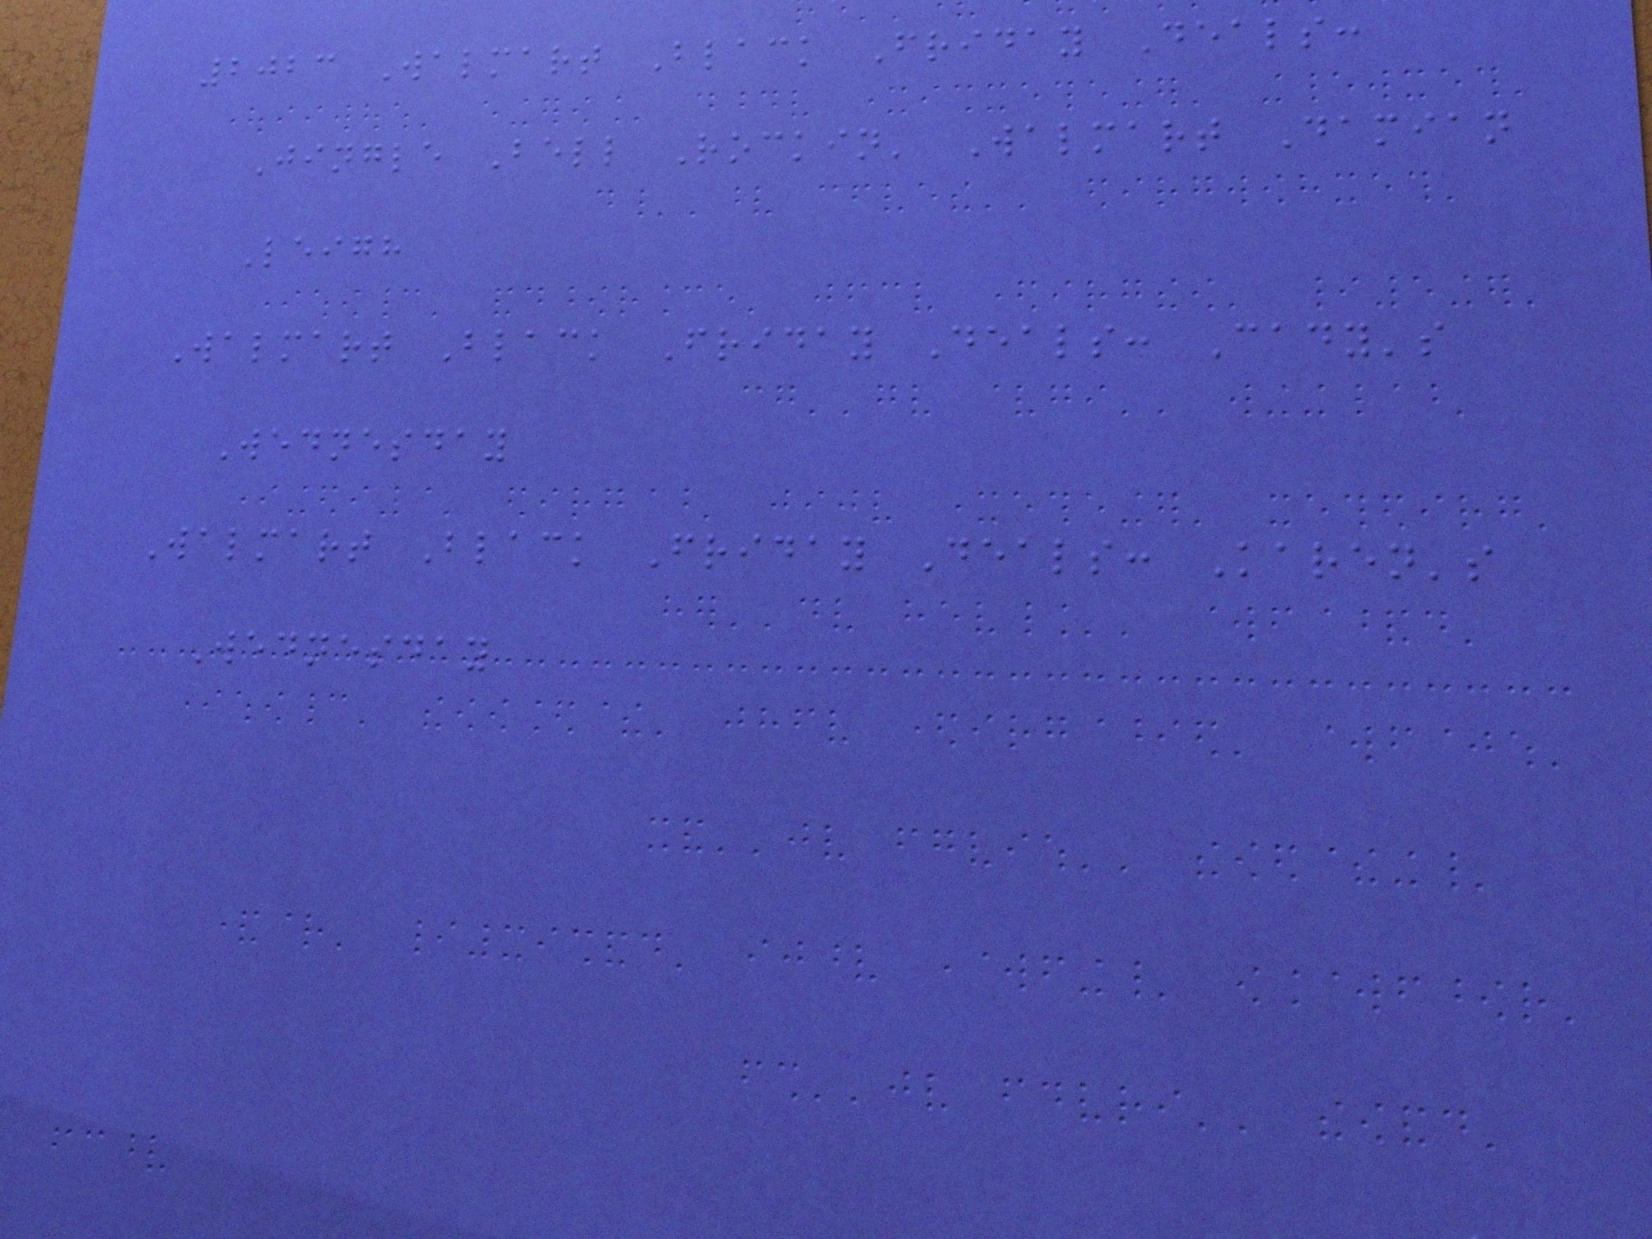2023 Walmart Black Friday Deals:
Jingle Bell Rockin' Walmart Damian
Leigh
Walmart Black Friday Deals: Cady's
Wednesday
Walmart Black Friday Deals: Karen's
Wednesday
